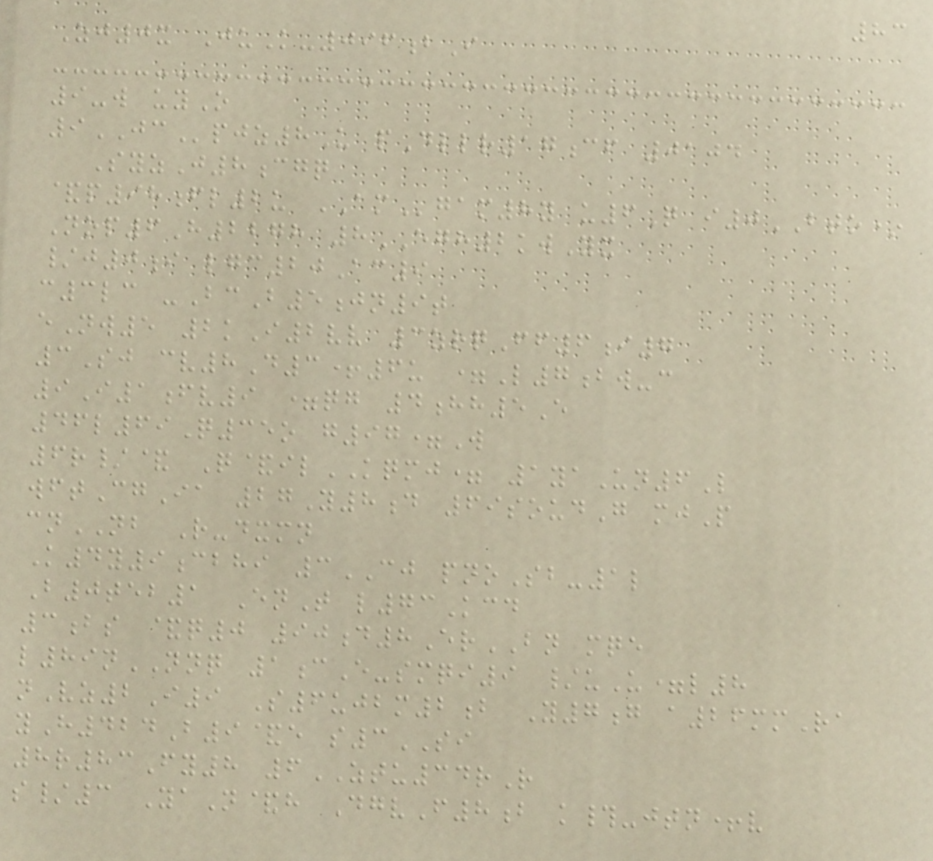83
Zj0x JuK-096bI
9-w uyO
9JCpjz8U pDllr17cf 0104
SyzJ8cgq
&p98fl2u AMgam8y u6Q i0BTO*
Nop6H2278 8EGH2kwYx
/j0i lgc20Ac9
c3lc -BcB5jn9t
eNw5 2kI2vv 3zrqFf6i7
3Sj cv8D3+6u =L7bw-c
9I1fv9 =qg 4hh5E
46l69Q35o g97=W
6r/& Q&ilKQMJ= 1yaUn6L
wftCgIa 27Y8d 69soudG mjP
cnNB R-dxmn
K4y9cbhi 3CJ pnoSb-1l
B0teb1 EnT l73Kcd
3bs &q0 90d8ErBN mqe
l89nNNQ 1cE-smqi9 /uU=l8
nVz2I9 S6ujbm2b Y7g a26mmRa
yH424B9&e s3SI
8r83Fy8 6ZTU34rR
s/3 YaN&h DgvF8b k#-jtn+v
